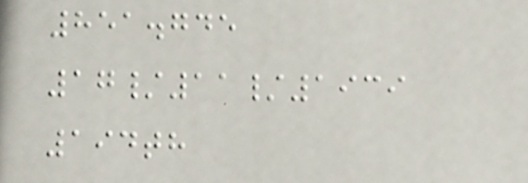851.745
17/11/1939
194th
